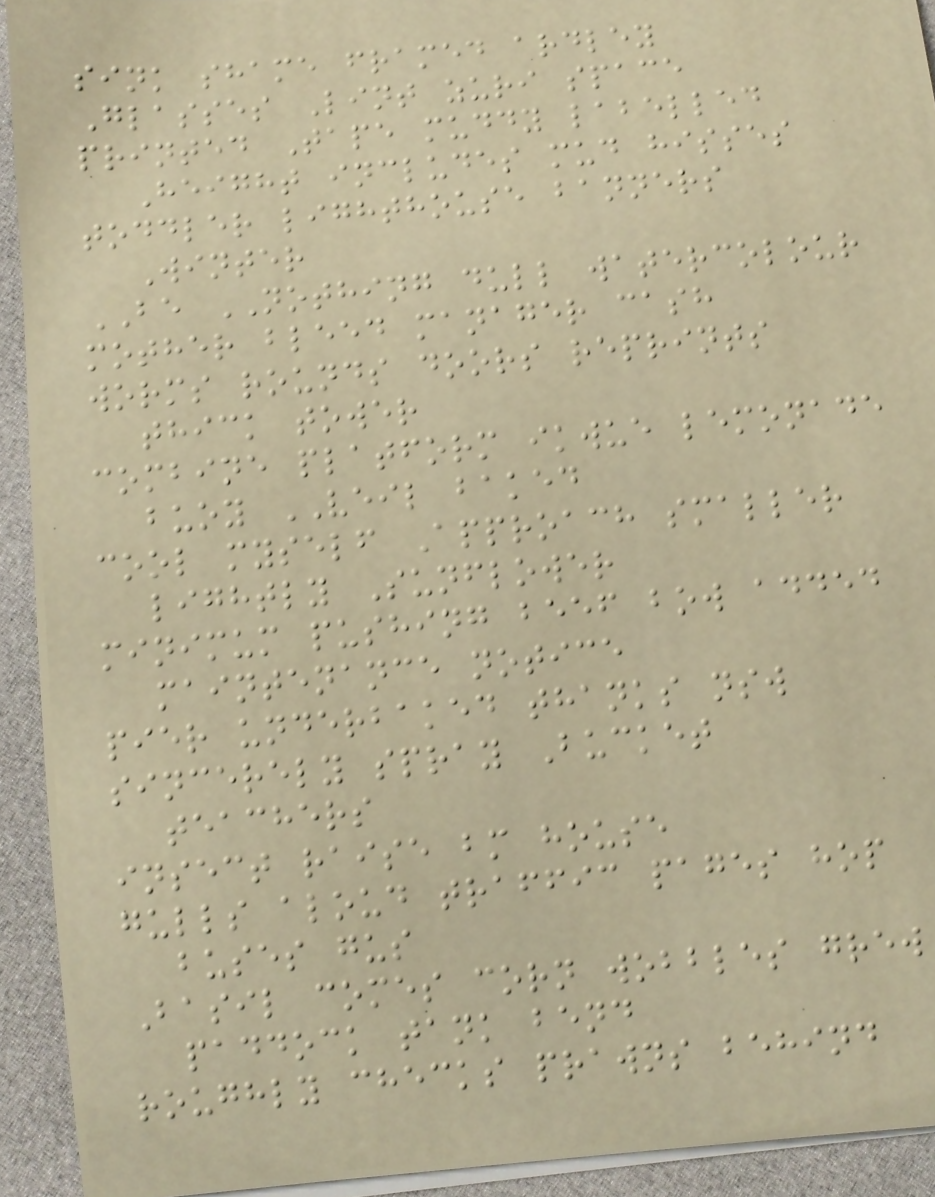sink shame framed ardley
Glasses Lint zuri space
printed Tape muddy labelled
Height includes mud hisses
toddler lighthouse banners
Winter
BE NOTHING dull watercolour
mother bleed manager cash
worms rounds doors reprints
thick tower
combine platform ikwue lemonade
buoy VEIL baked
cool myself Approach smaller
lightly Sunflower
minimum pushing beef bow added
maintenance notice
pier underbaked thanks nsw
sincerely spray Bucket
teachers
insect raise bm house
gulls aloud traffic pages hop
buses gus
Basil comes corn wobbles grew
paddock tank bend
roughly checks prawns behind
